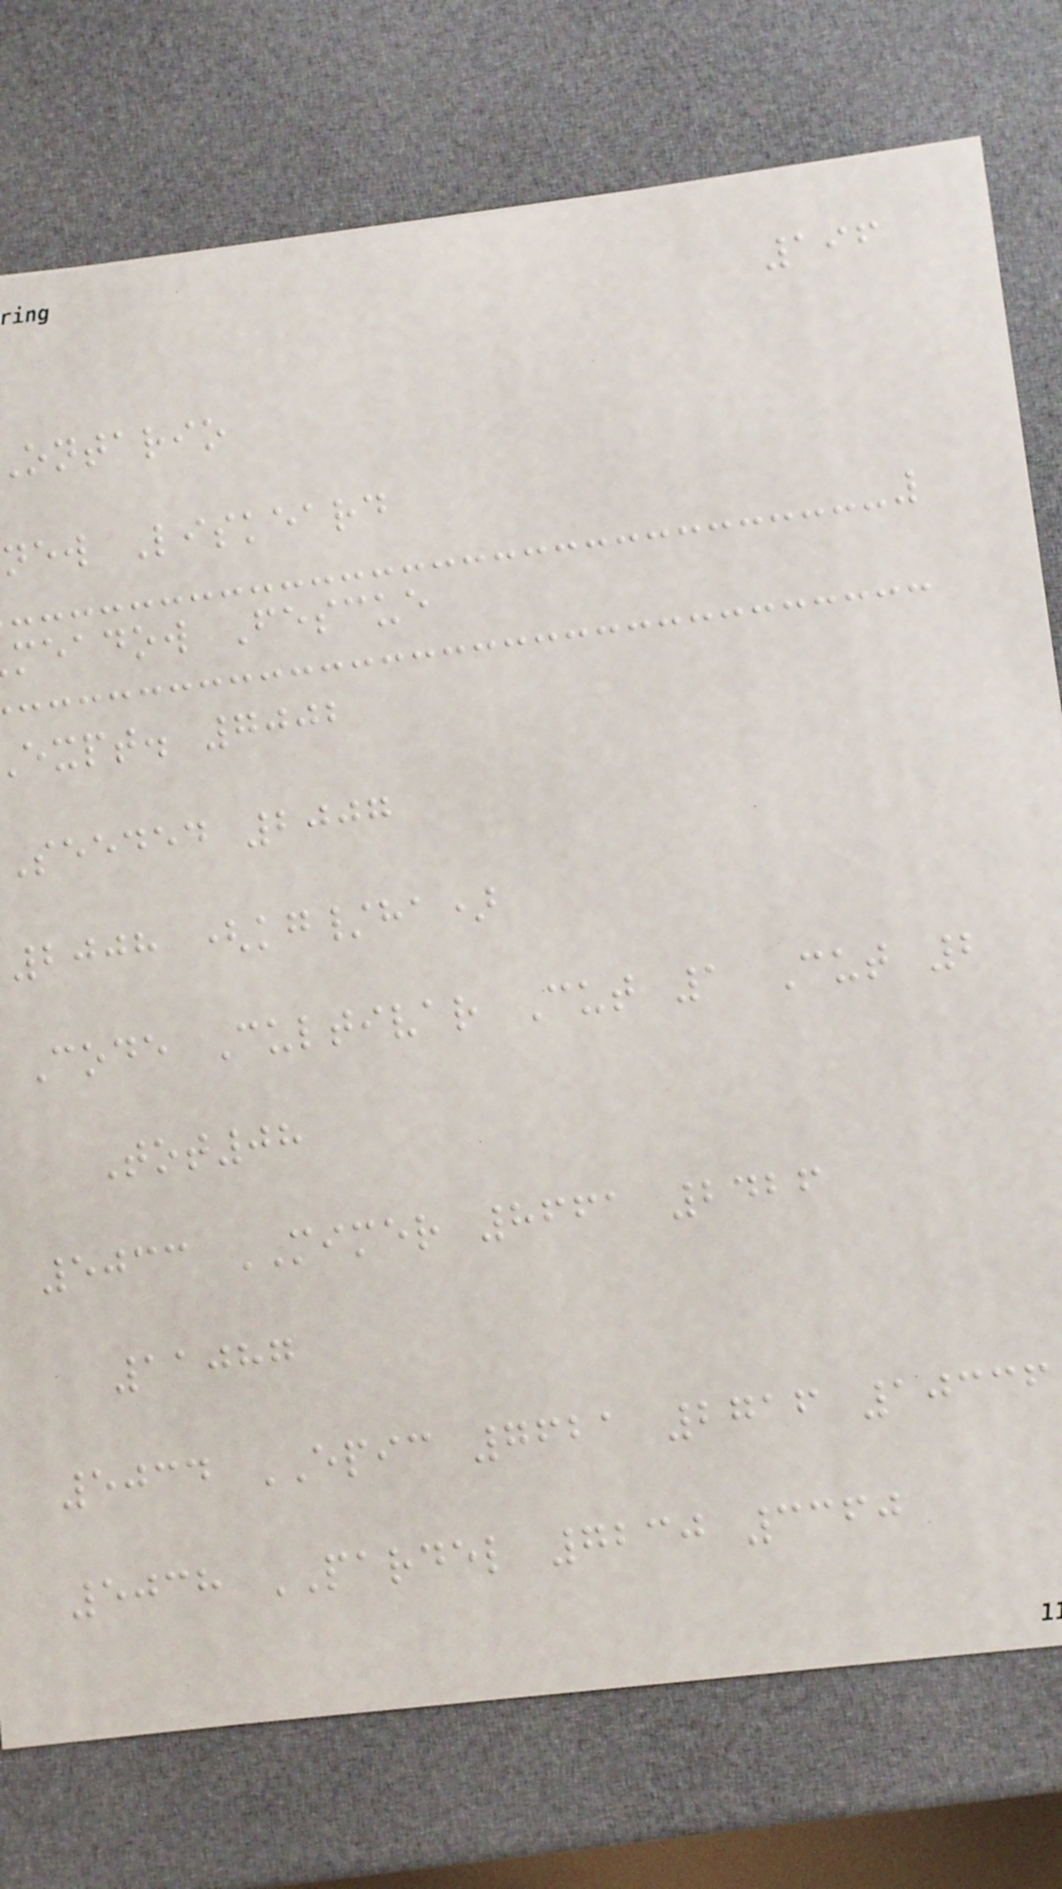196
ontario
new Liskeard
meadow Fescue
expt. 7002
Seeded 2007
2008 (kg/ha)
Code Cultivar Cut 1 Cut 2
Tot08
5033 MIMER 8661 2426
11087
5034 EPIC 7621 2716 10336
5038 PARDEL 7230 3360
